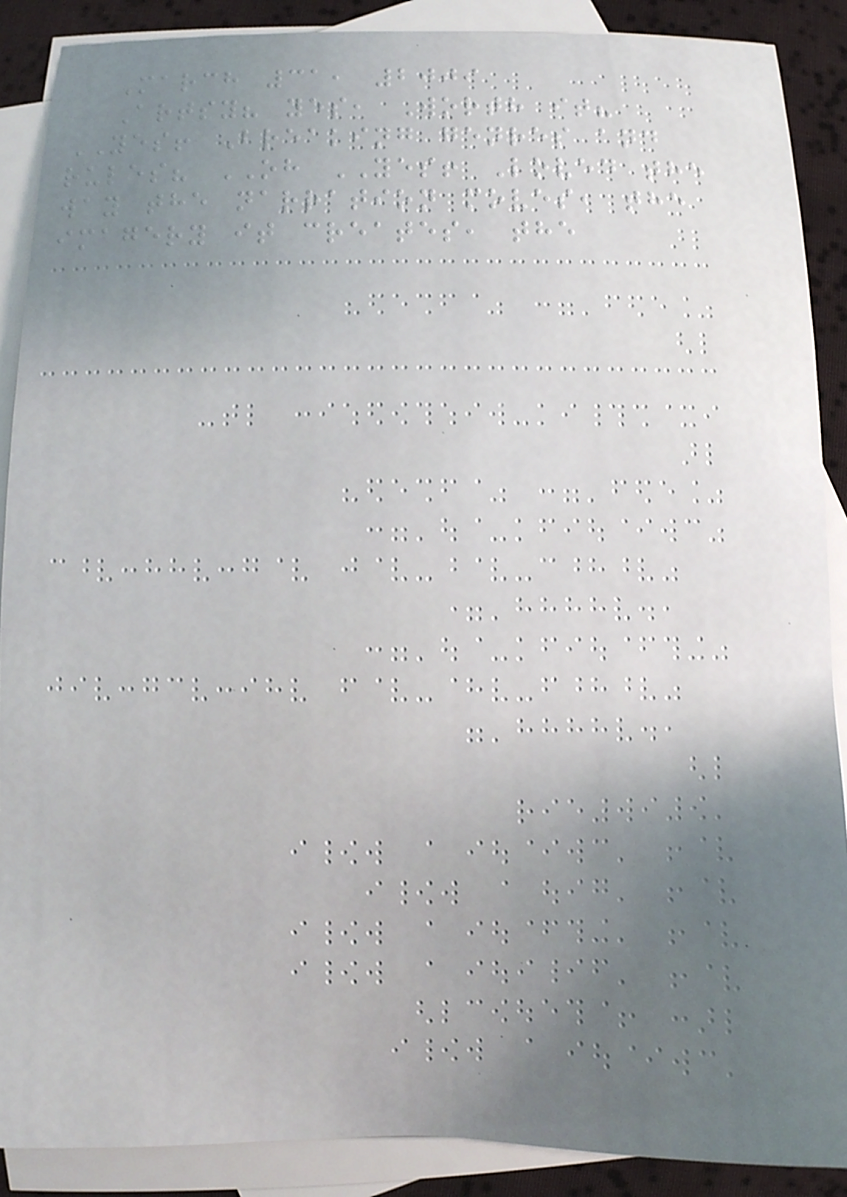March 31, 2009
Artsy? yes, Worth it?
YES! Breaking genres and
rules? OH YES! Loved the
way the narration moves, the
imagery it creates, the
